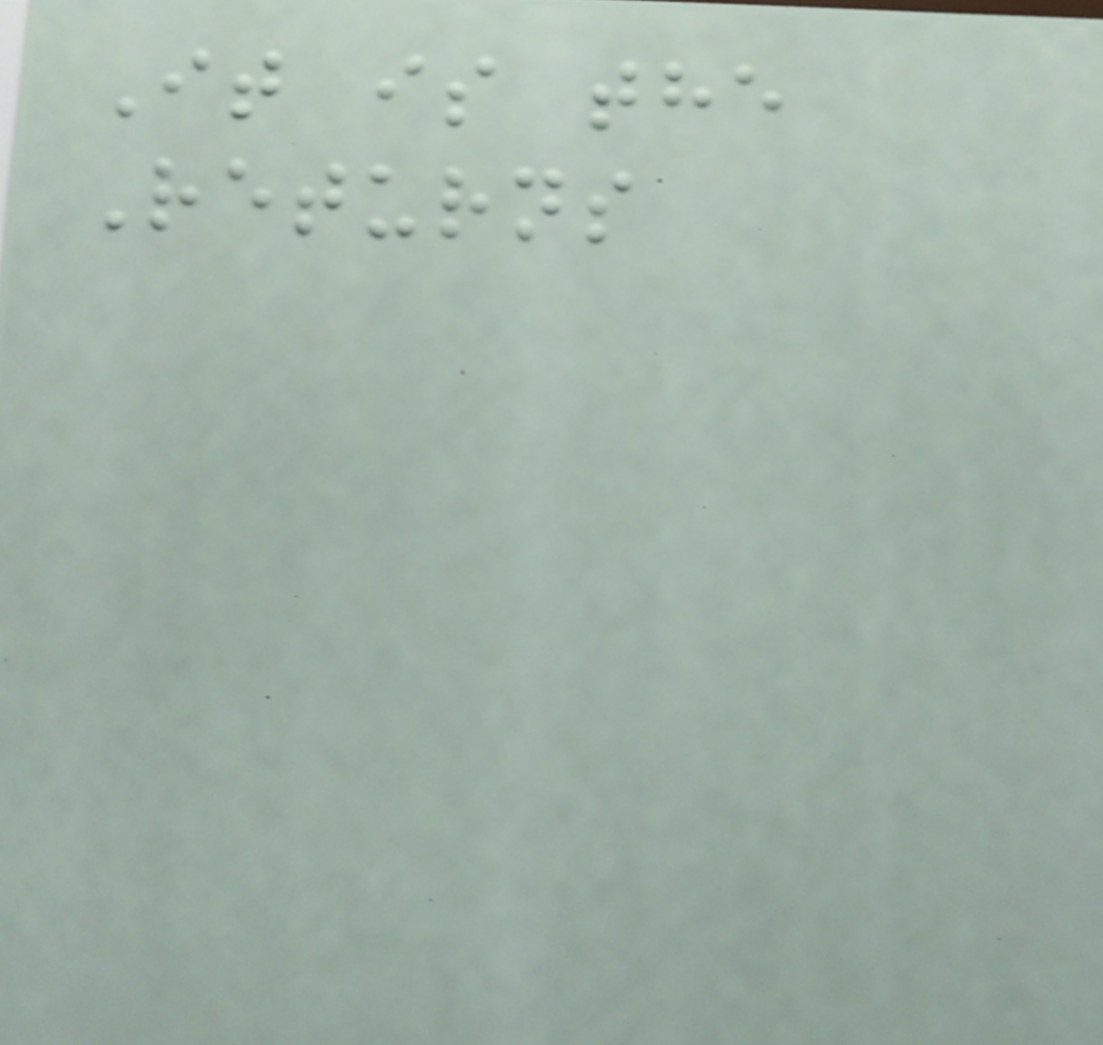It is the
Returns
